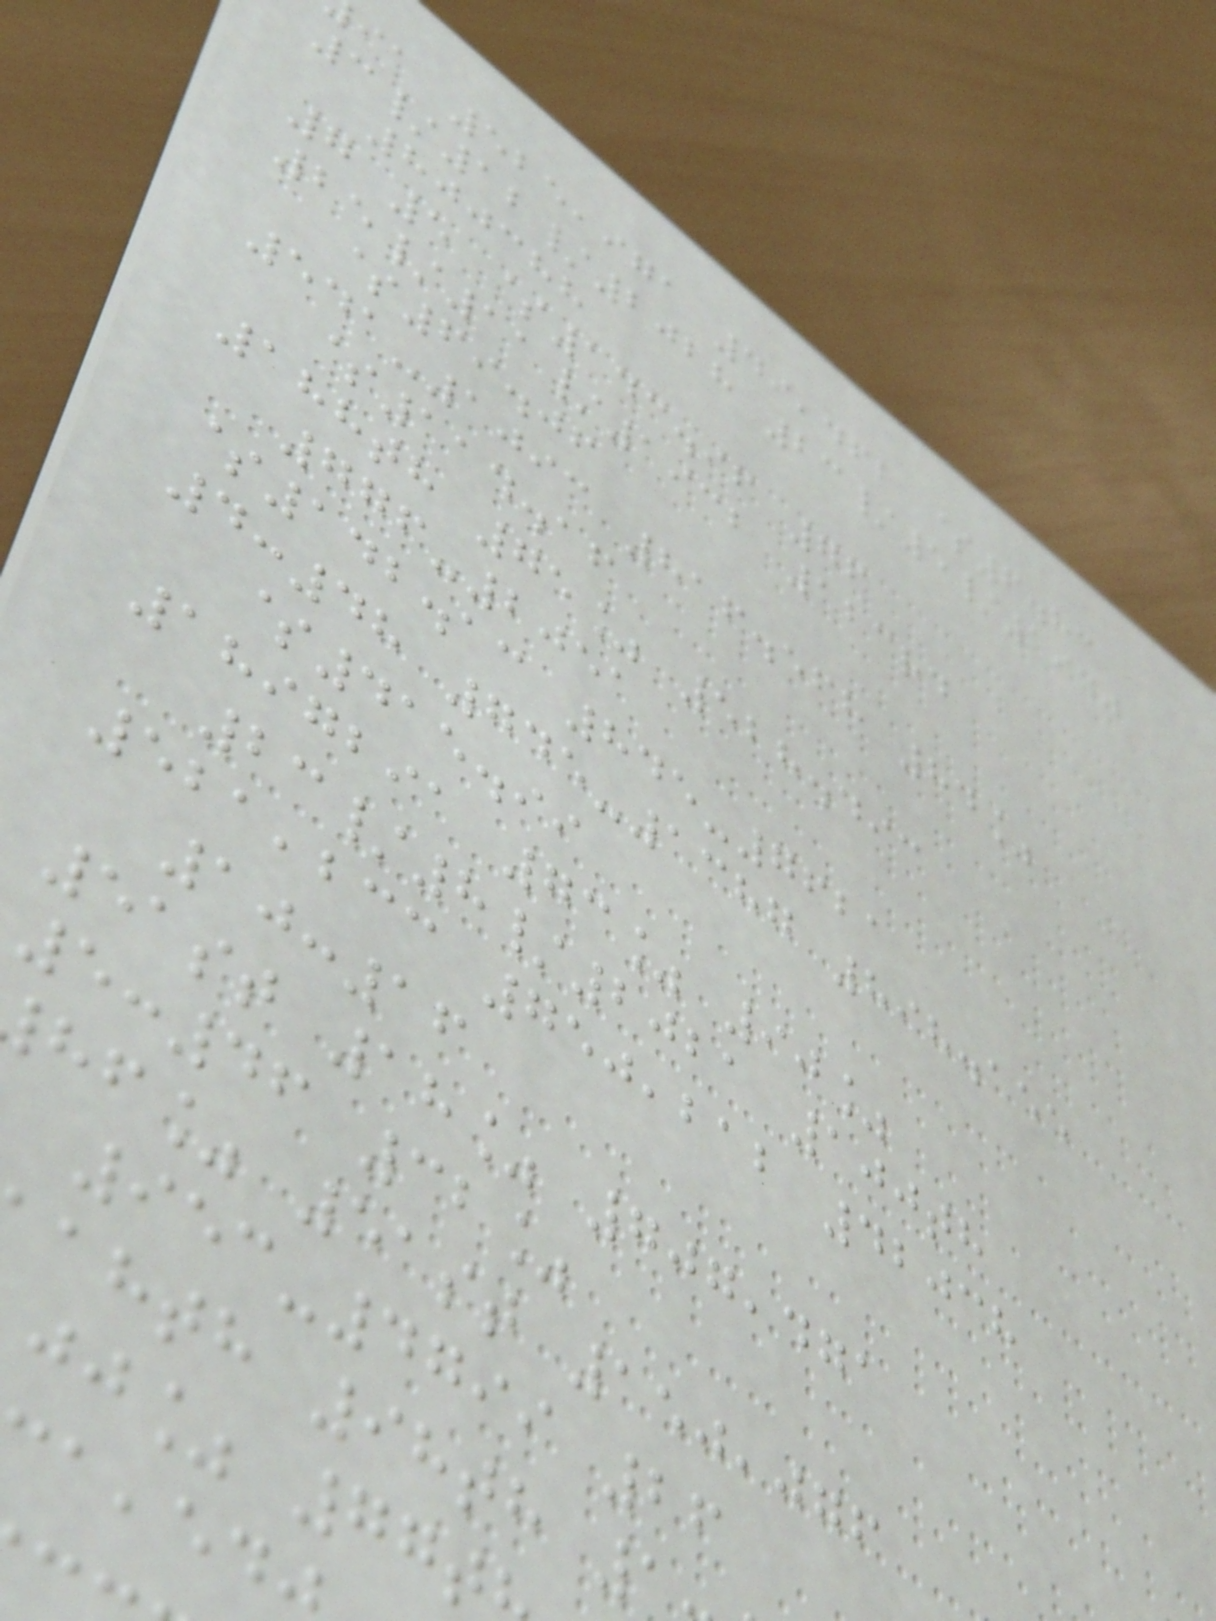ia 525,971 49,462 $6.83
3/12/2028 23/5/1940
800388
7 5 $143.96 76
25/11/1932 123rd
$69.06
541-1093 816.568 84%
$114.16
188th 75% 528.493
776-2051
$142.13 845-7621
4:48 745-1387 898.155
$415.99
1897291 73% 90%
23/8/2021 100th
521,233 750,212 42038
10:16
51st 18% 707,471
5:46 32%
hf% 51st 150,076
953-4799 26
ahth 98th
jj% 77t
